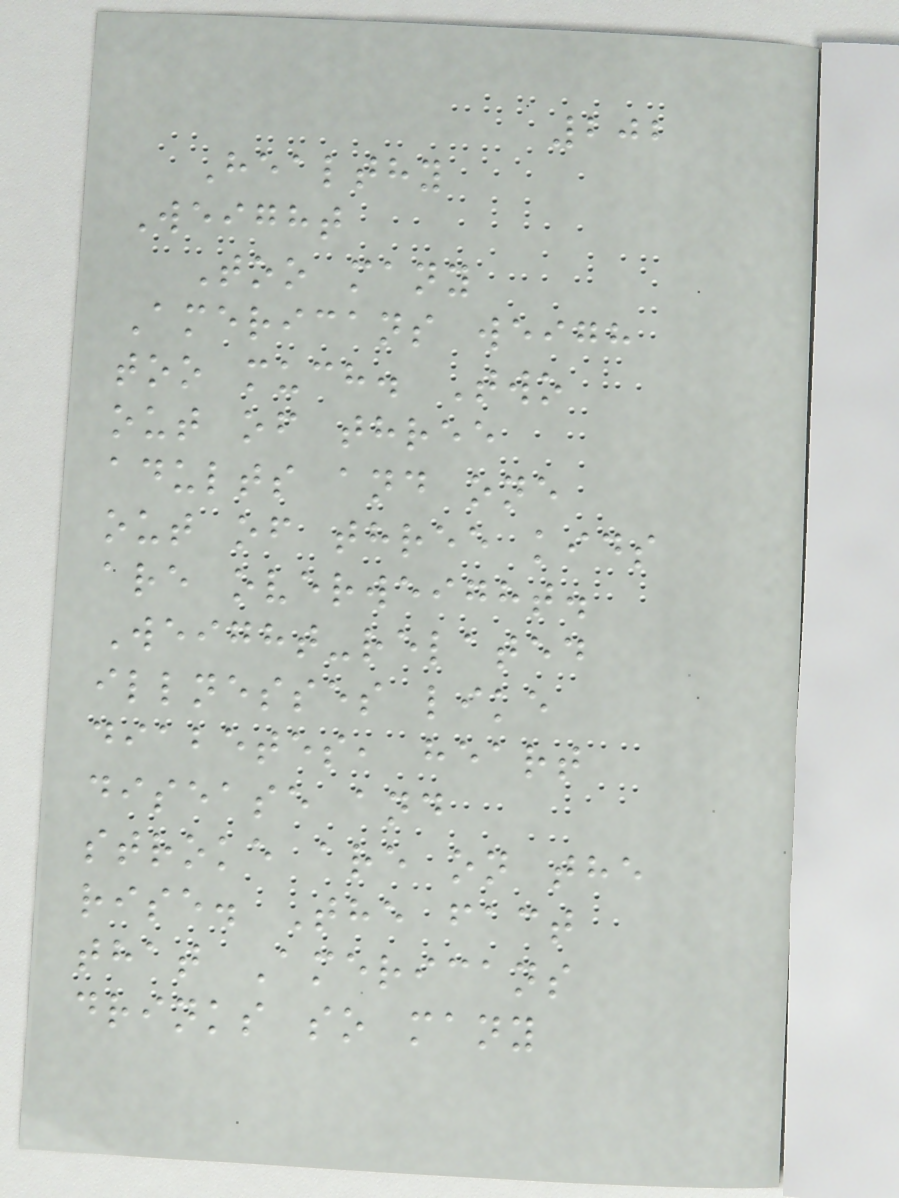202
Healthy
Weight
Too many
Americans weigh
too much. Two
out of three
adults and one
out of three kids
are overweight.
Weight-related
illnesses like
diabetes, heart
disease and
stroke are on the
rise. The fact
that Americans
drinks so many
